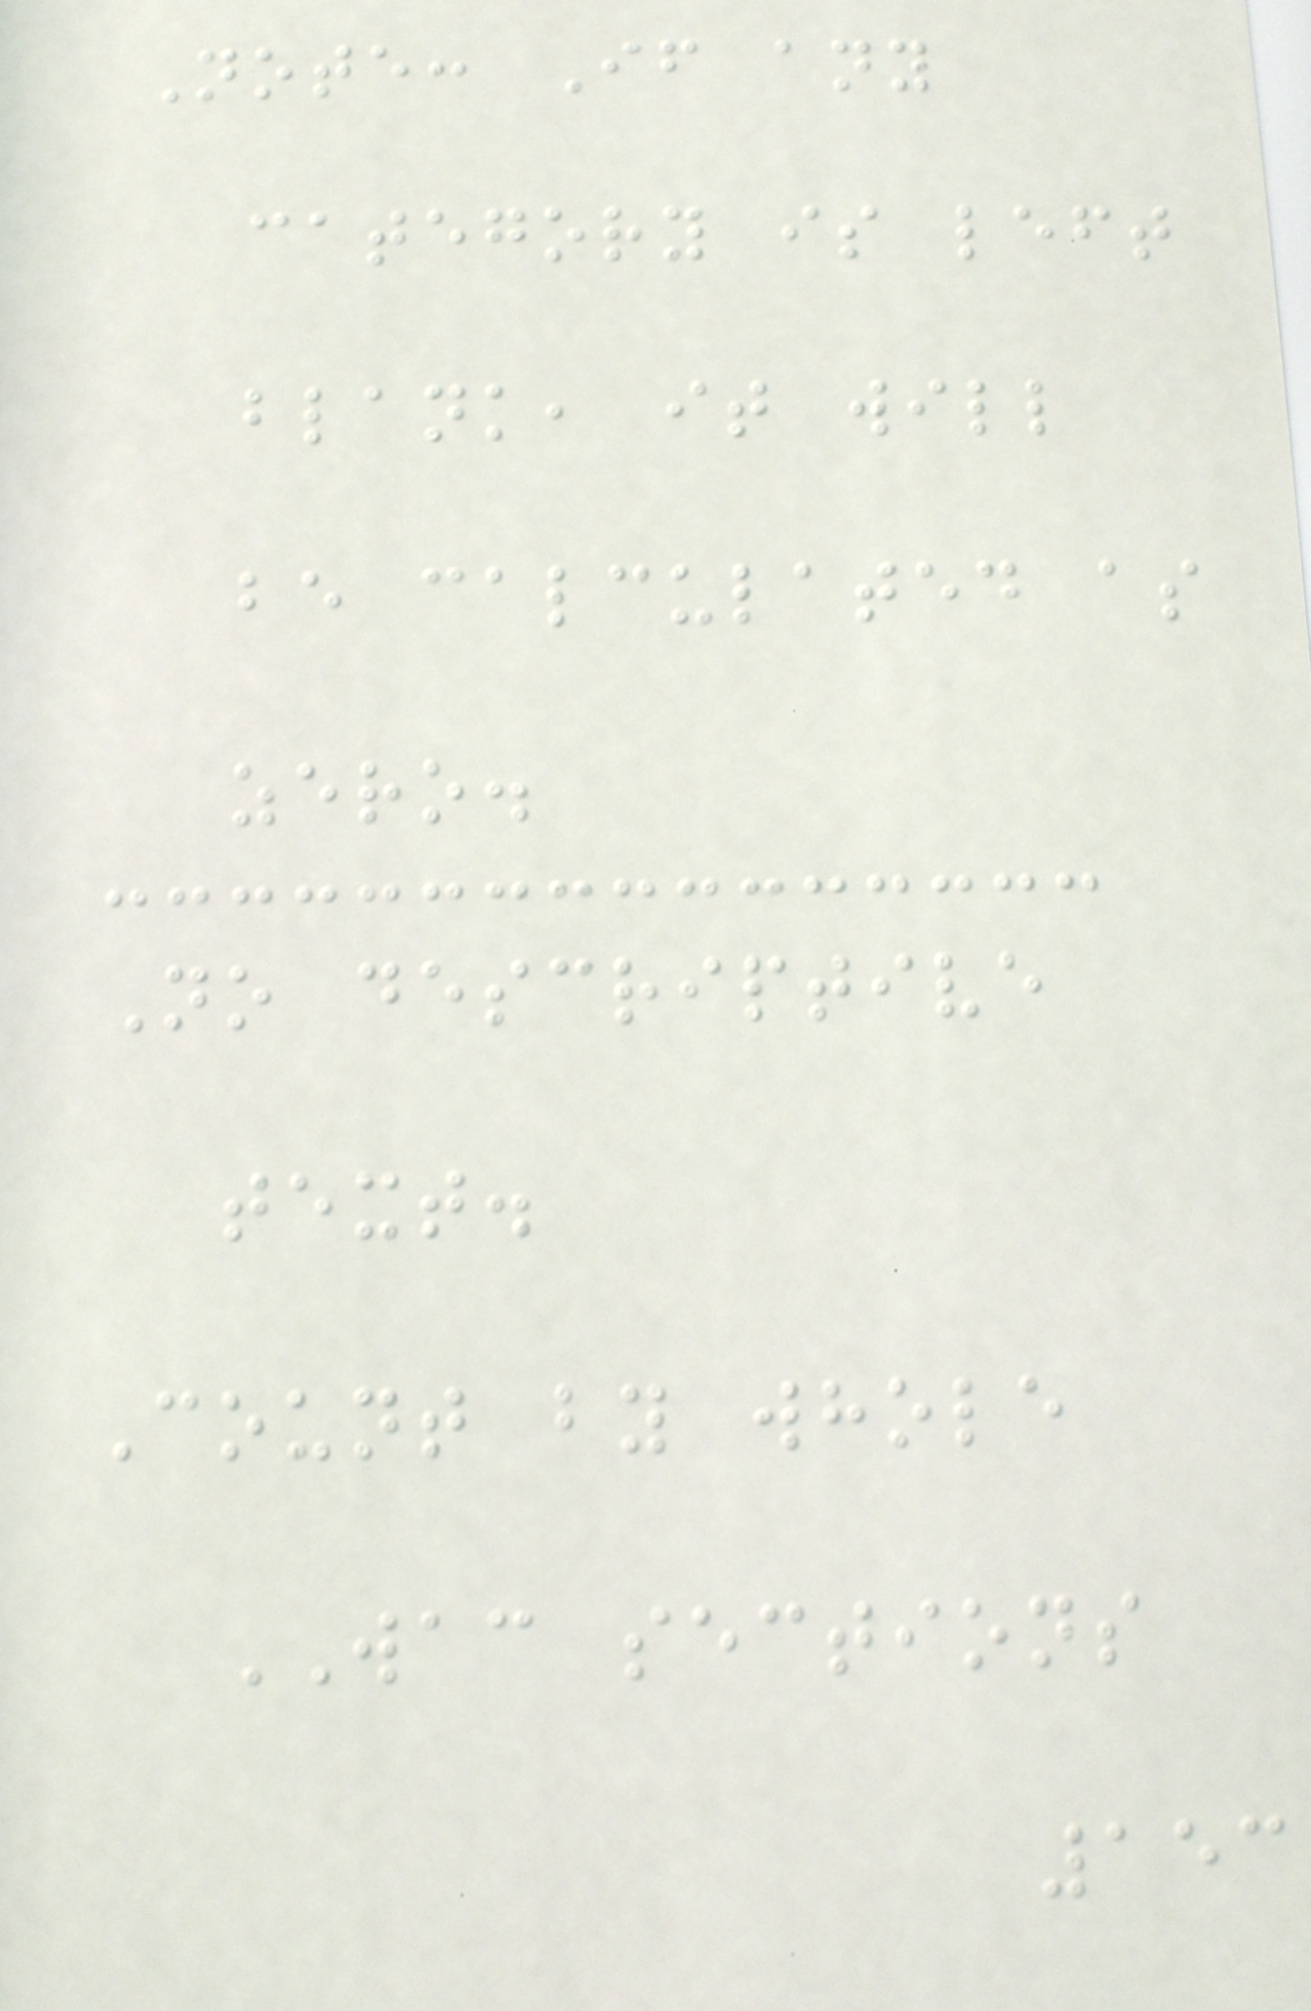Note: If any
category is left
blank, it will
be calculated as
zero.
No descriptive
text.
Count by whole
WAC sections
153
